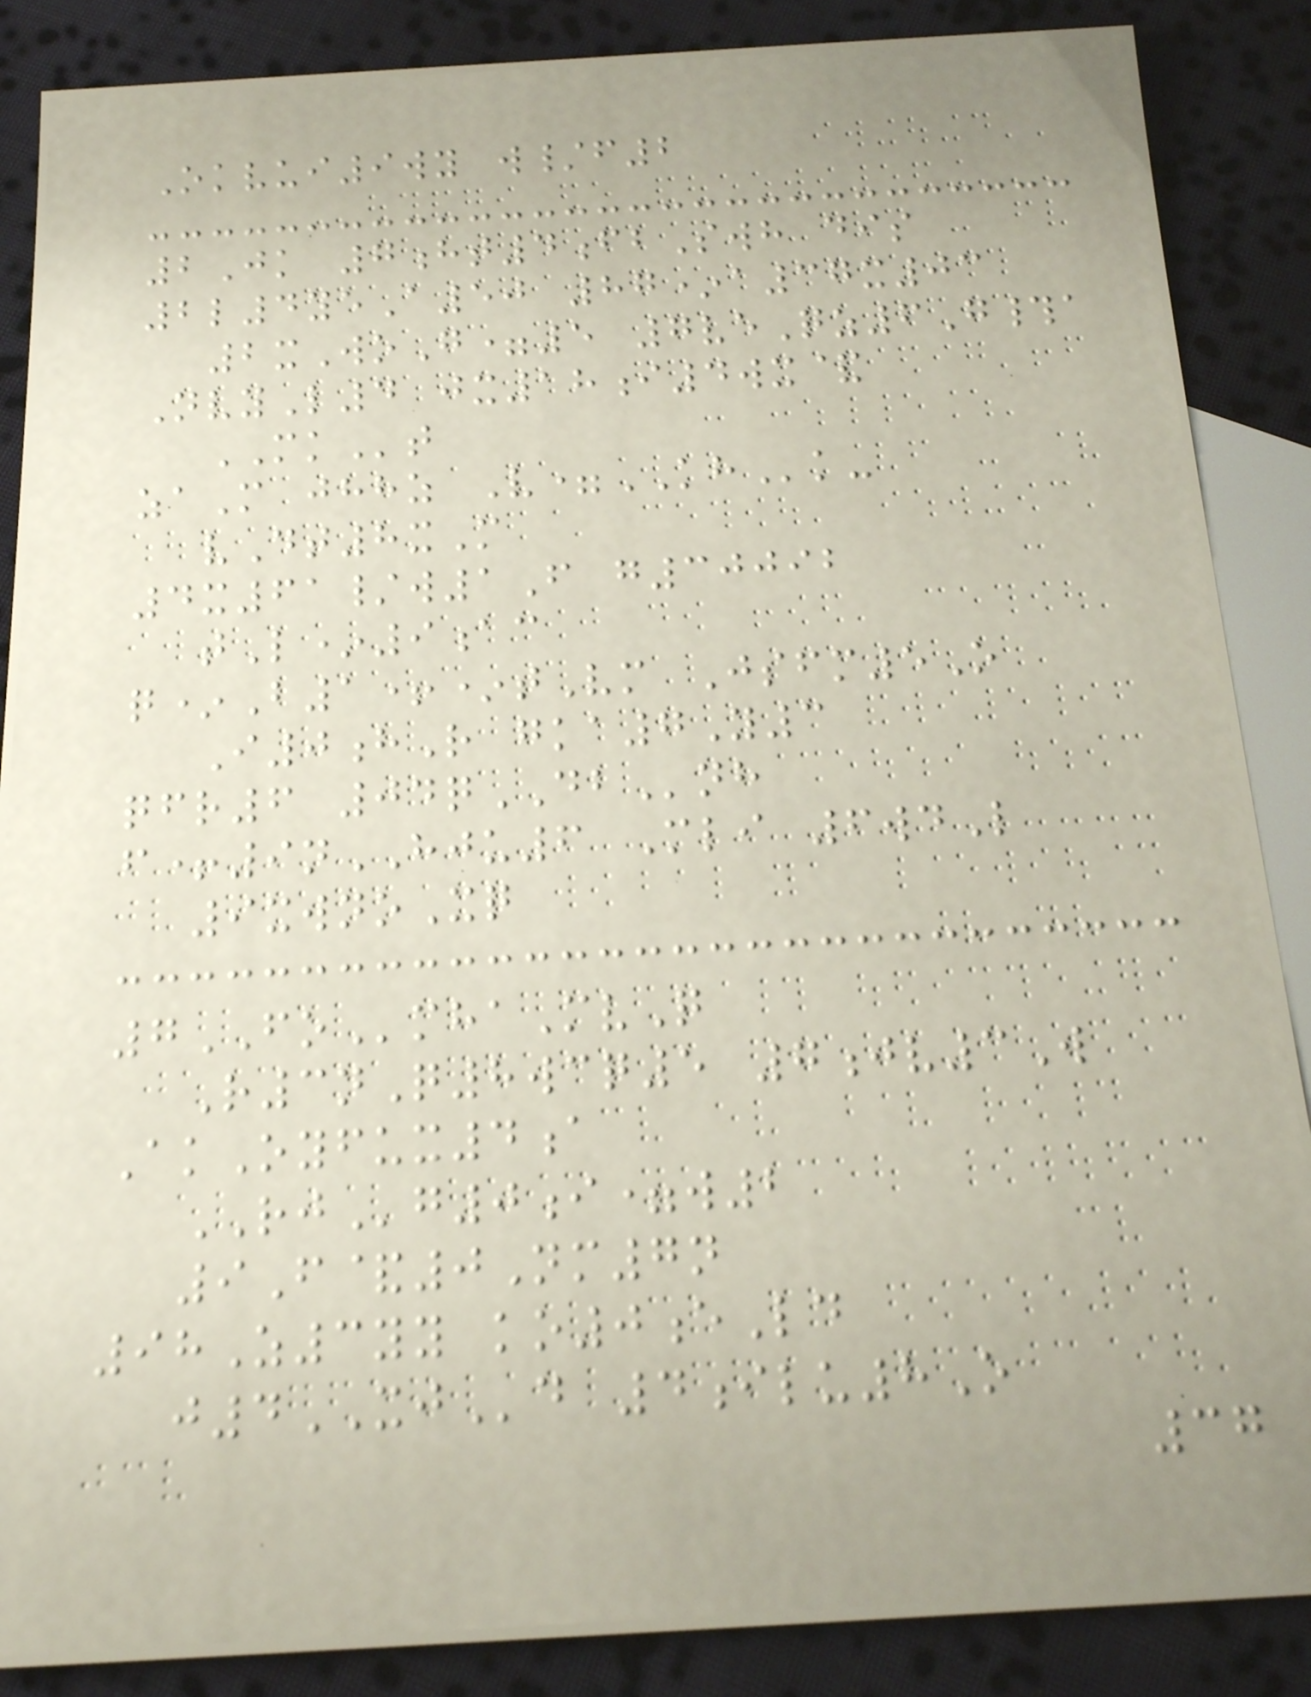Okvui9wy w/f2
2Jk 7ht4fbSwh dis
2l4yeA50 87*a37x03
2xWoG=5 7veQz6G#a
NvyL4 jx18i4wx&
MKt
zaM jhhz V=KHk-
vDt8xM
4x61/w1F g30092
tL*9ac
q*B1+*tVm Jsfm5O
I0hR gka7Y3
qfr6 04qDBnh
f+9nHJU6 Mli 6wdL
9xwnoXq
7FOmhaMvQ
R3nQ8wcq5 7jv3W
AkOyfux4a
RJg0i=w2
9F&0Nm7n
98Z3yy ko0eLd
j4XJd 4ilu8O
37
